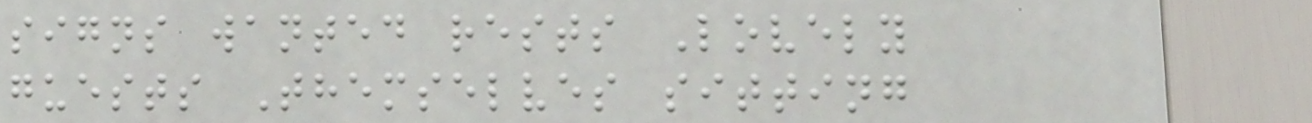signs wanted rests Lovely
guests Themselves sitting
